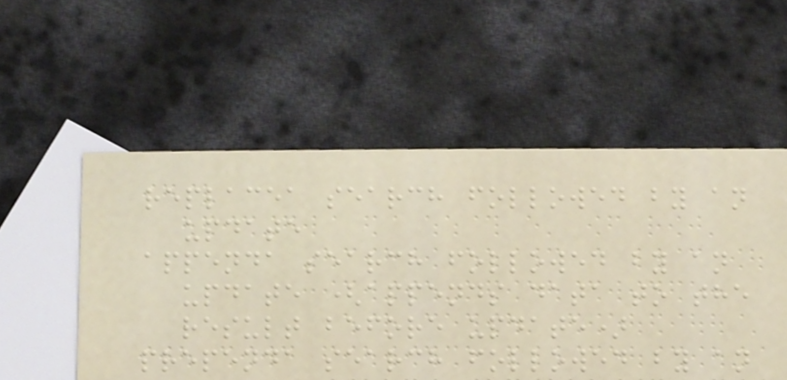replacea search followed by an
update
appenda search followed by an
update (appends data to the
result before update)
prependa search followed by an
